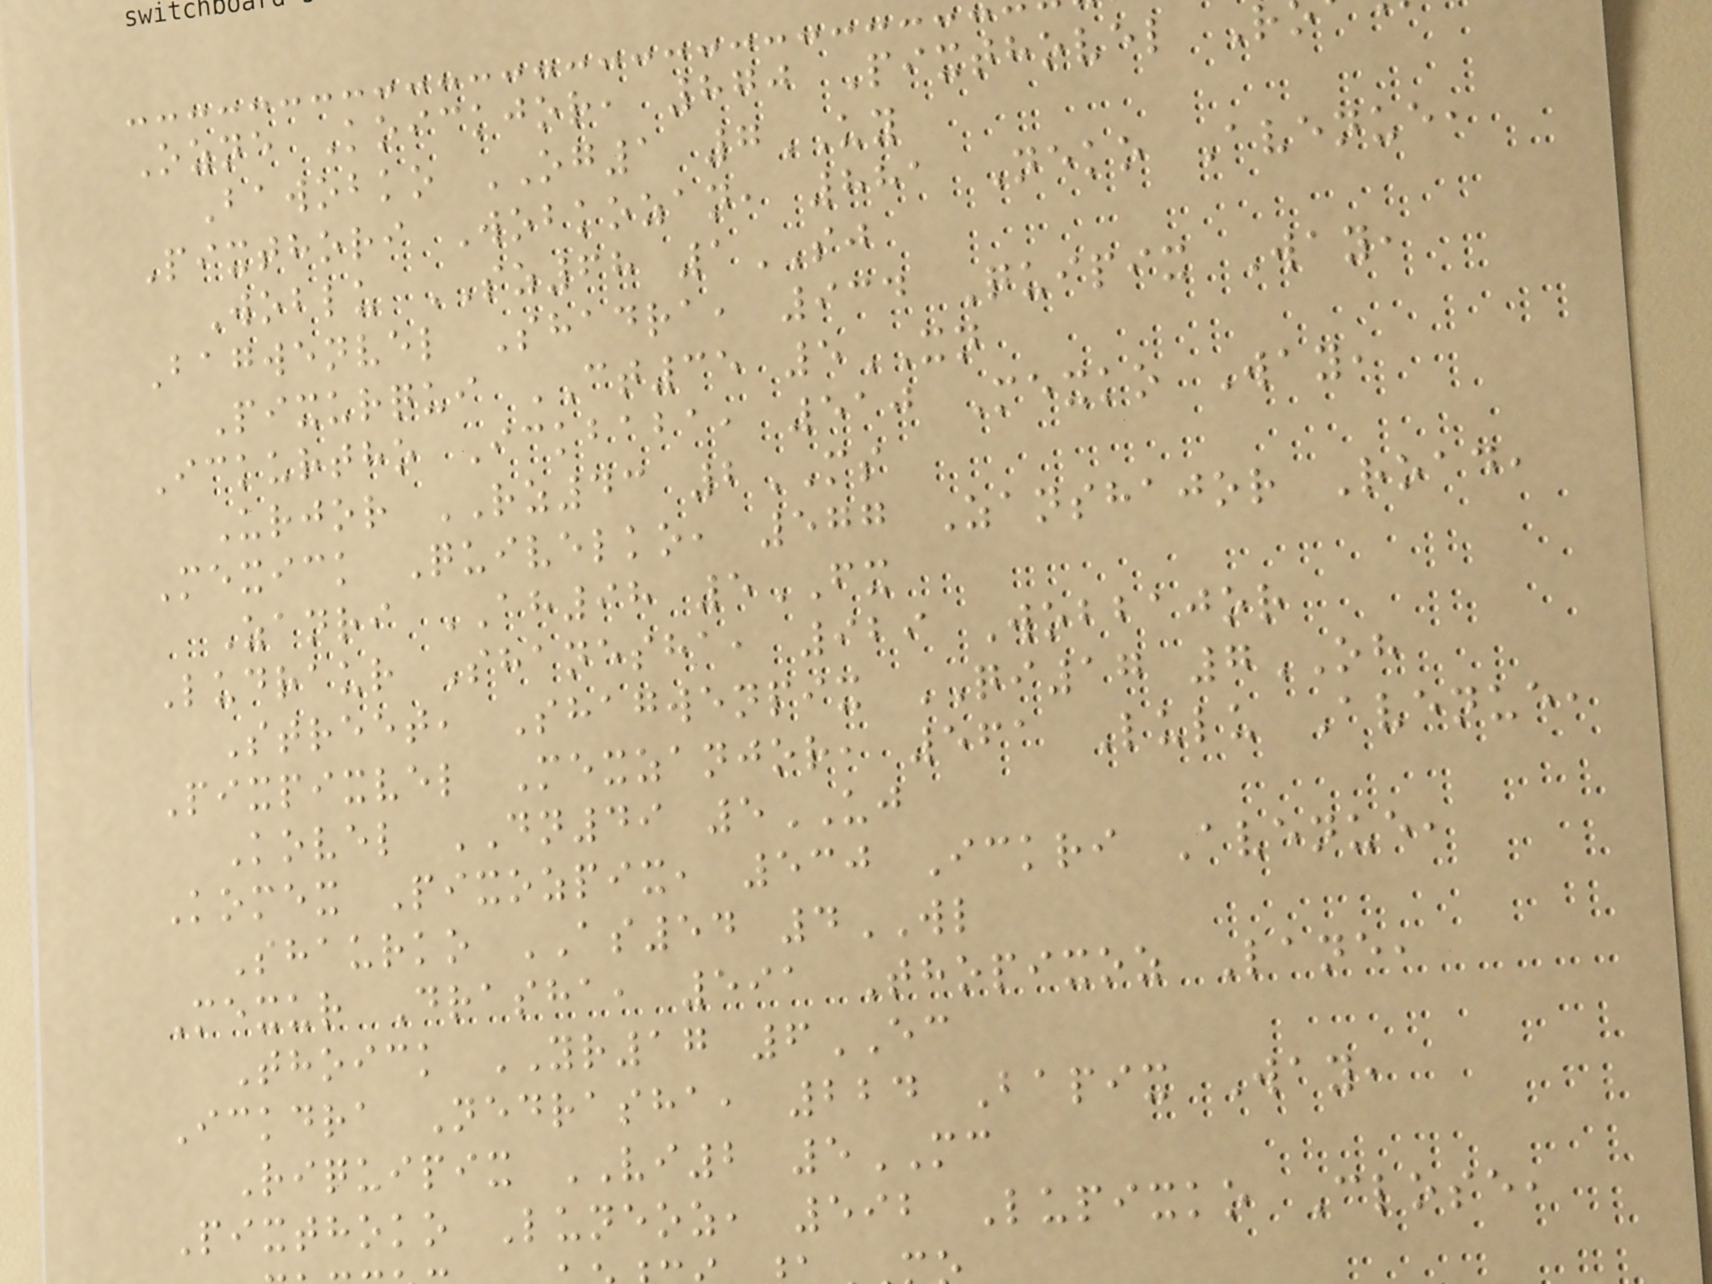Ozne Koickjor, 870 Pixthovel R
Bawobko OG1 7UY
Pixthori Wobkozan, 881 Neko Avenue,
Woblu SZ68 1SJ
Bagwenvel Shadra, 934 Quipix Way,
Pixurqui CT35 5XN
Ickurtho Ickbaba, 510 Mexko Way,
Urjor RZ43 2MS
Mexick Quivelko, 577 Zanshajor Road,
Zanri AH98 5FX
Ludraur Shanesha, 929 Wobbajor
Street, Shagwenpix QI17 7OH
Pixpixvel Mexzanjor, 561 Lulu Avenue,
Kovel DN49 5UJ
Komex Pixozpix, 530 Ickri Avenue,
Shaurko AS54 4WL
Mexur Drasha, 591 Thopixoz Lane,
Thoick YR17 6EC
Ickdra Nedrasha, 224 Bapix Way,
Riquipix VI2 5MC
Pixthoko Luneoz, 592 Lupixko Close,
